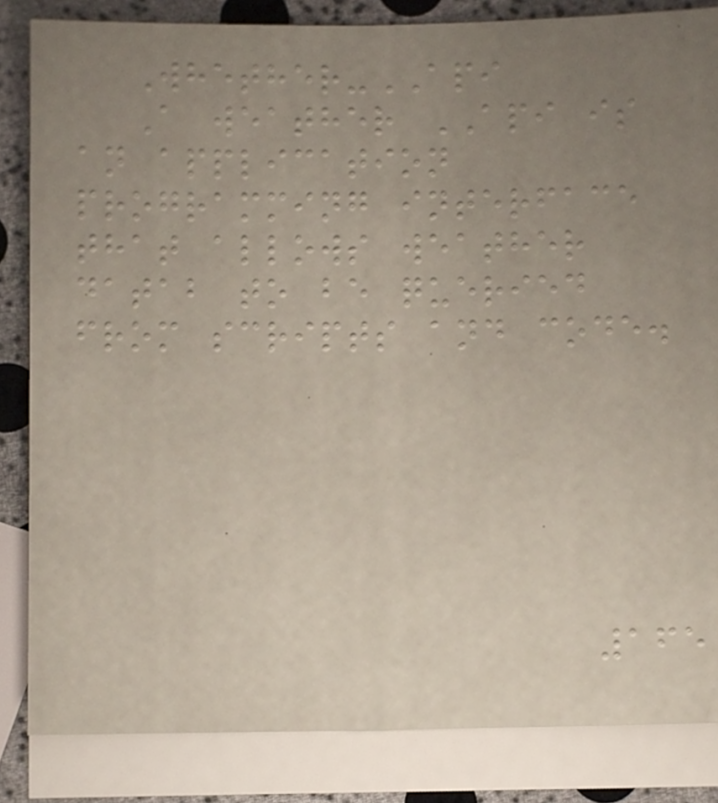Whether-API
A weather API is
an application
programming interface
that allows weather
datab to be queried
from scripts and code.
165
